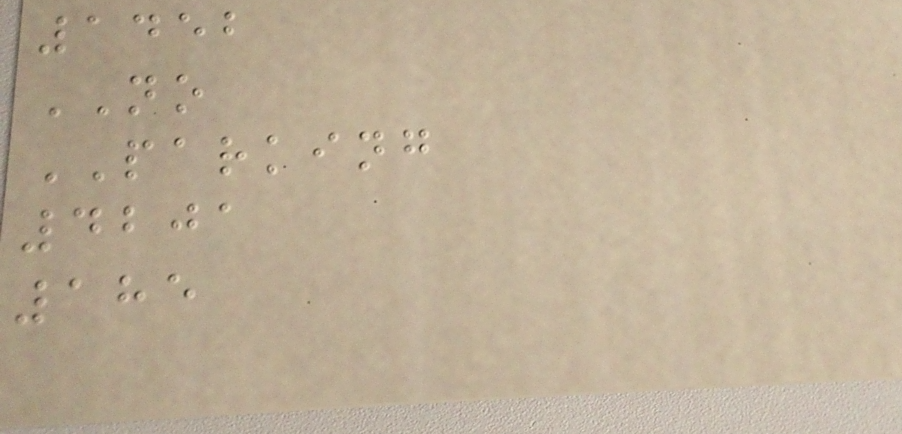1452
NO
PARKING
4201
185
